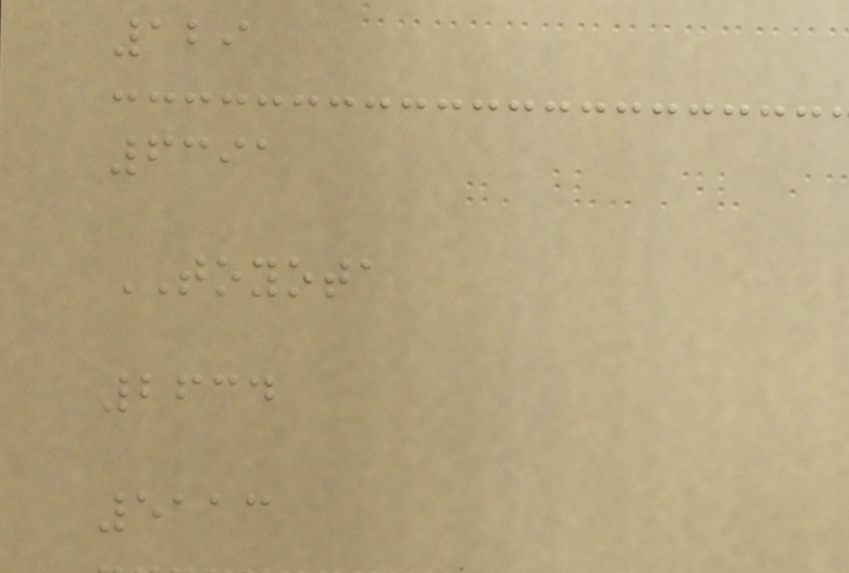129
6391
TOYOTA
2634
5113
